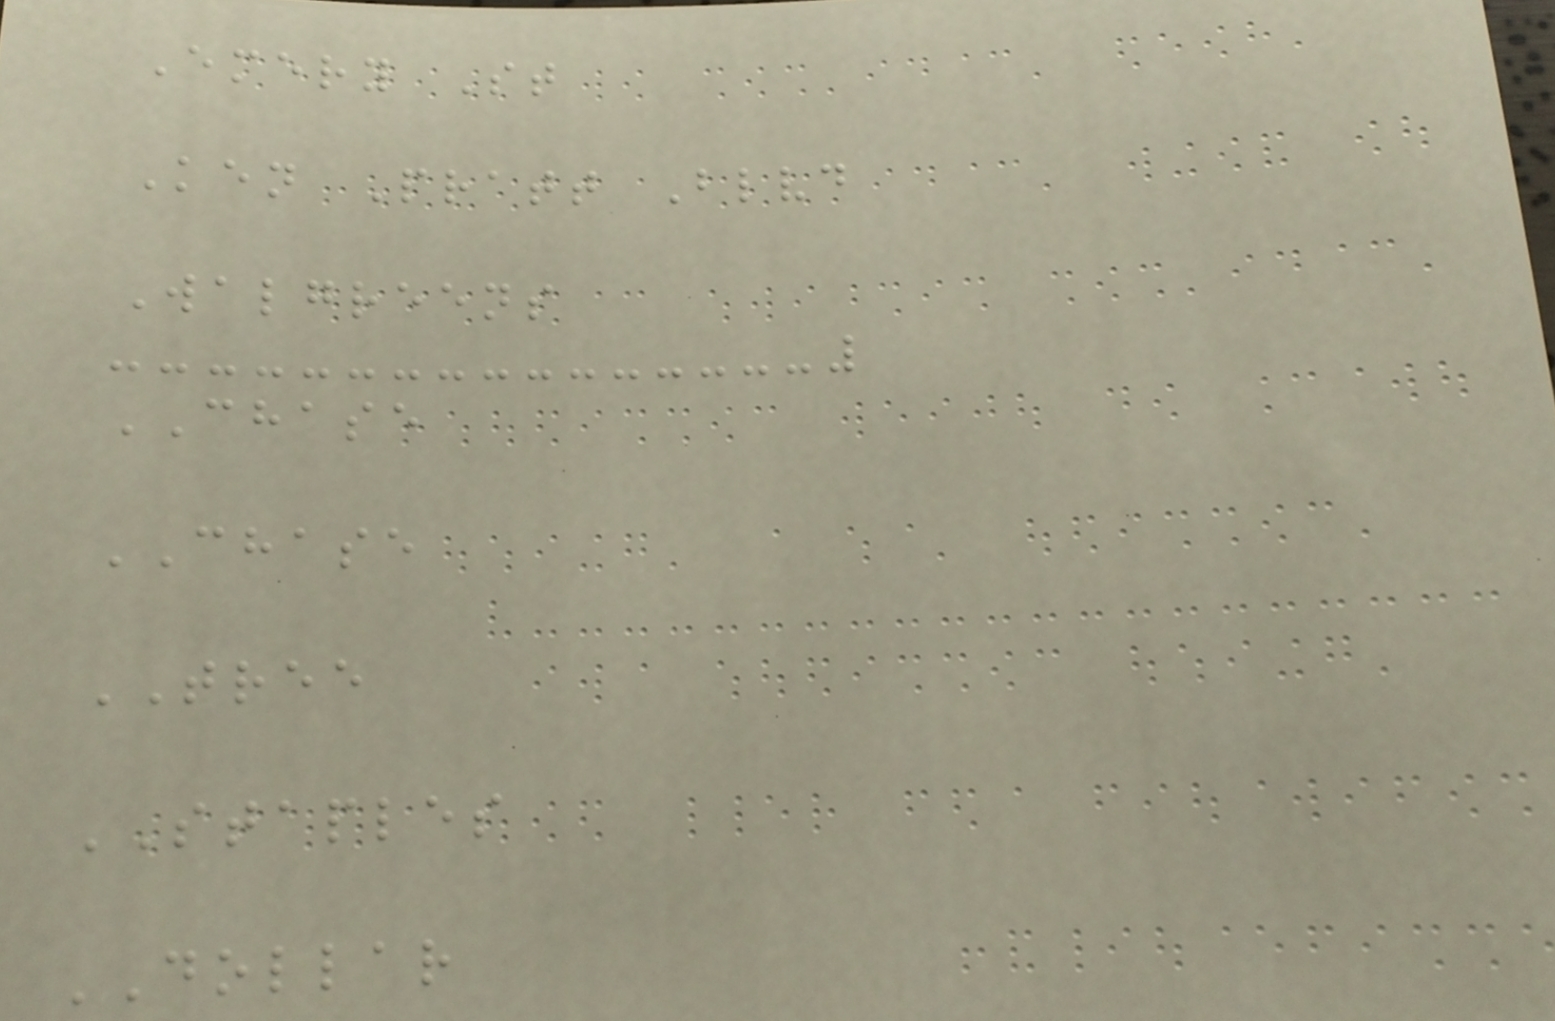Emery St
Ken Pratt Blvd
Walgreens
CHASE
CHASE
TREE
STAPLES
DOLLAR
